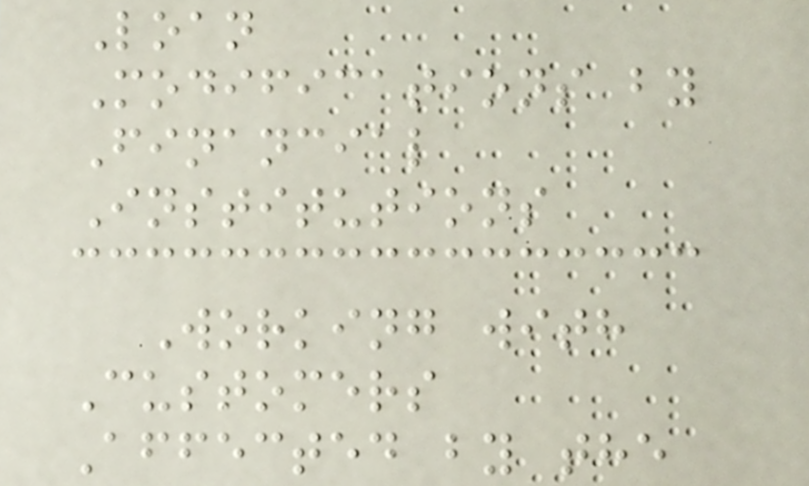Loan
Modifications by
Financial
Institutions
Working with
Customers
Affected by the
